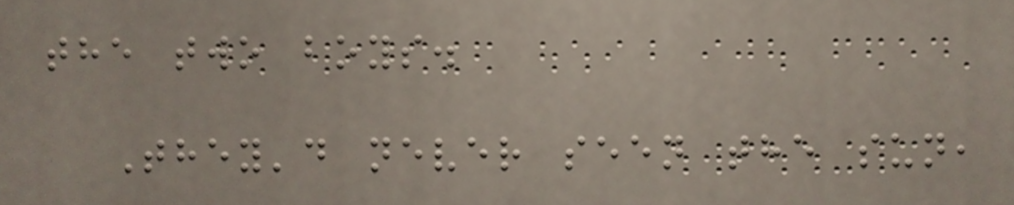the two boys.
They'd never seen the sun,
